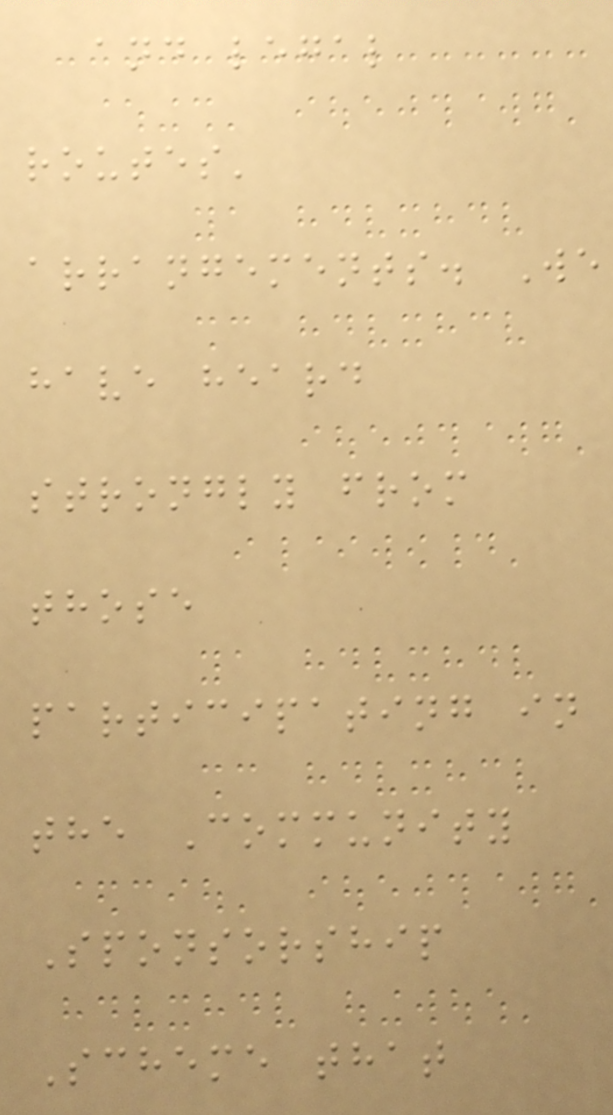and legal
routes'
arrangements. We
have heard
strongly from
those
participating in
the Community
Sponsorship
Scheme that
